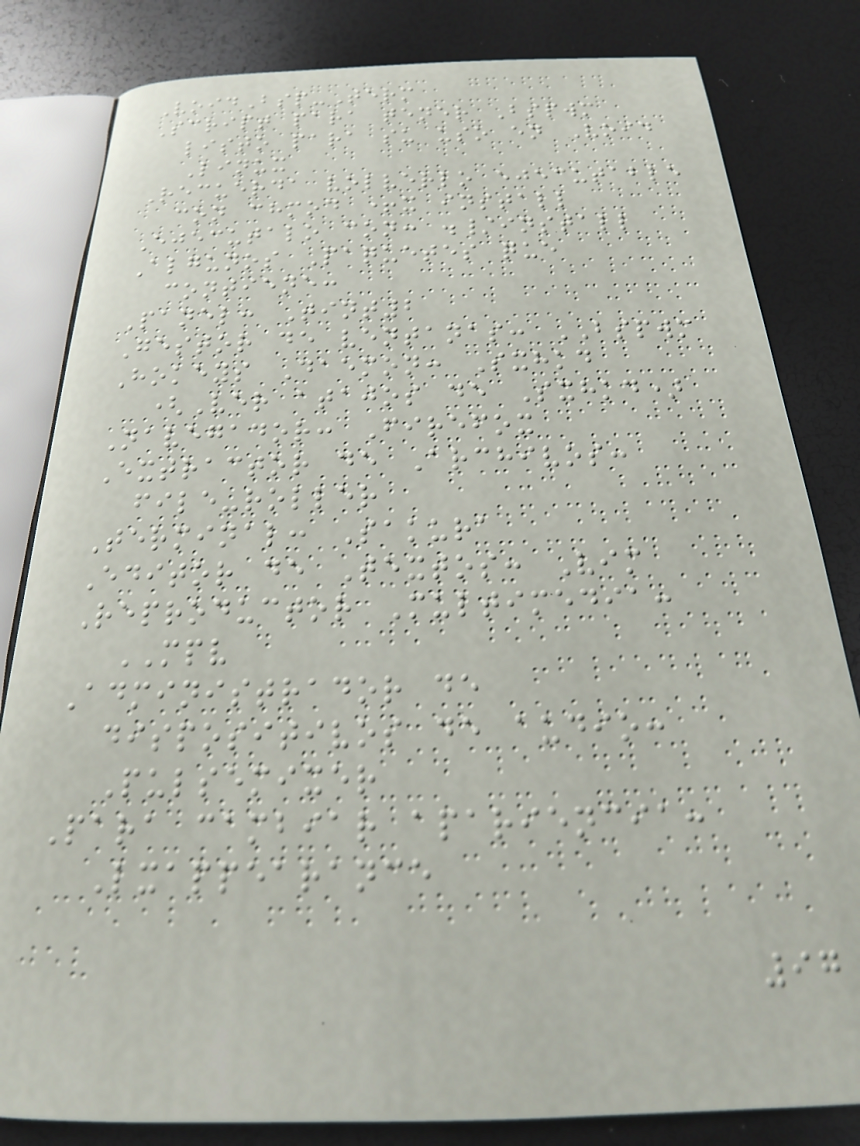VoidBsp-Term
Script para tener Bspwm
listo para su uso en Void
Linux
Recuerda volverlo ejecutable
con chmod +x install
Ejecutalo con: ./install
Algunos Paquetes que
contiene:
Panel: Tint2
Gestor de ventanas: BSPWM
Hokeys Daemon: Sxhkd
(Ver atajos de Sxhkd)
Navegador: Firefox
Extractor de Archivos:
file-roller
Terminal: Sakura
Editor de Textos: Vim
Reproductor Multimedia:
MPV
Administrador de
dispositivos de audio:
Pulsemixer
Para cambiar apariencia:
Lxappearance
97
